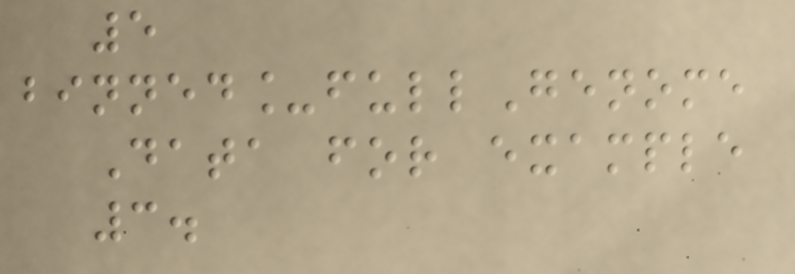5
binned_fullGenome
Data for example
3.
